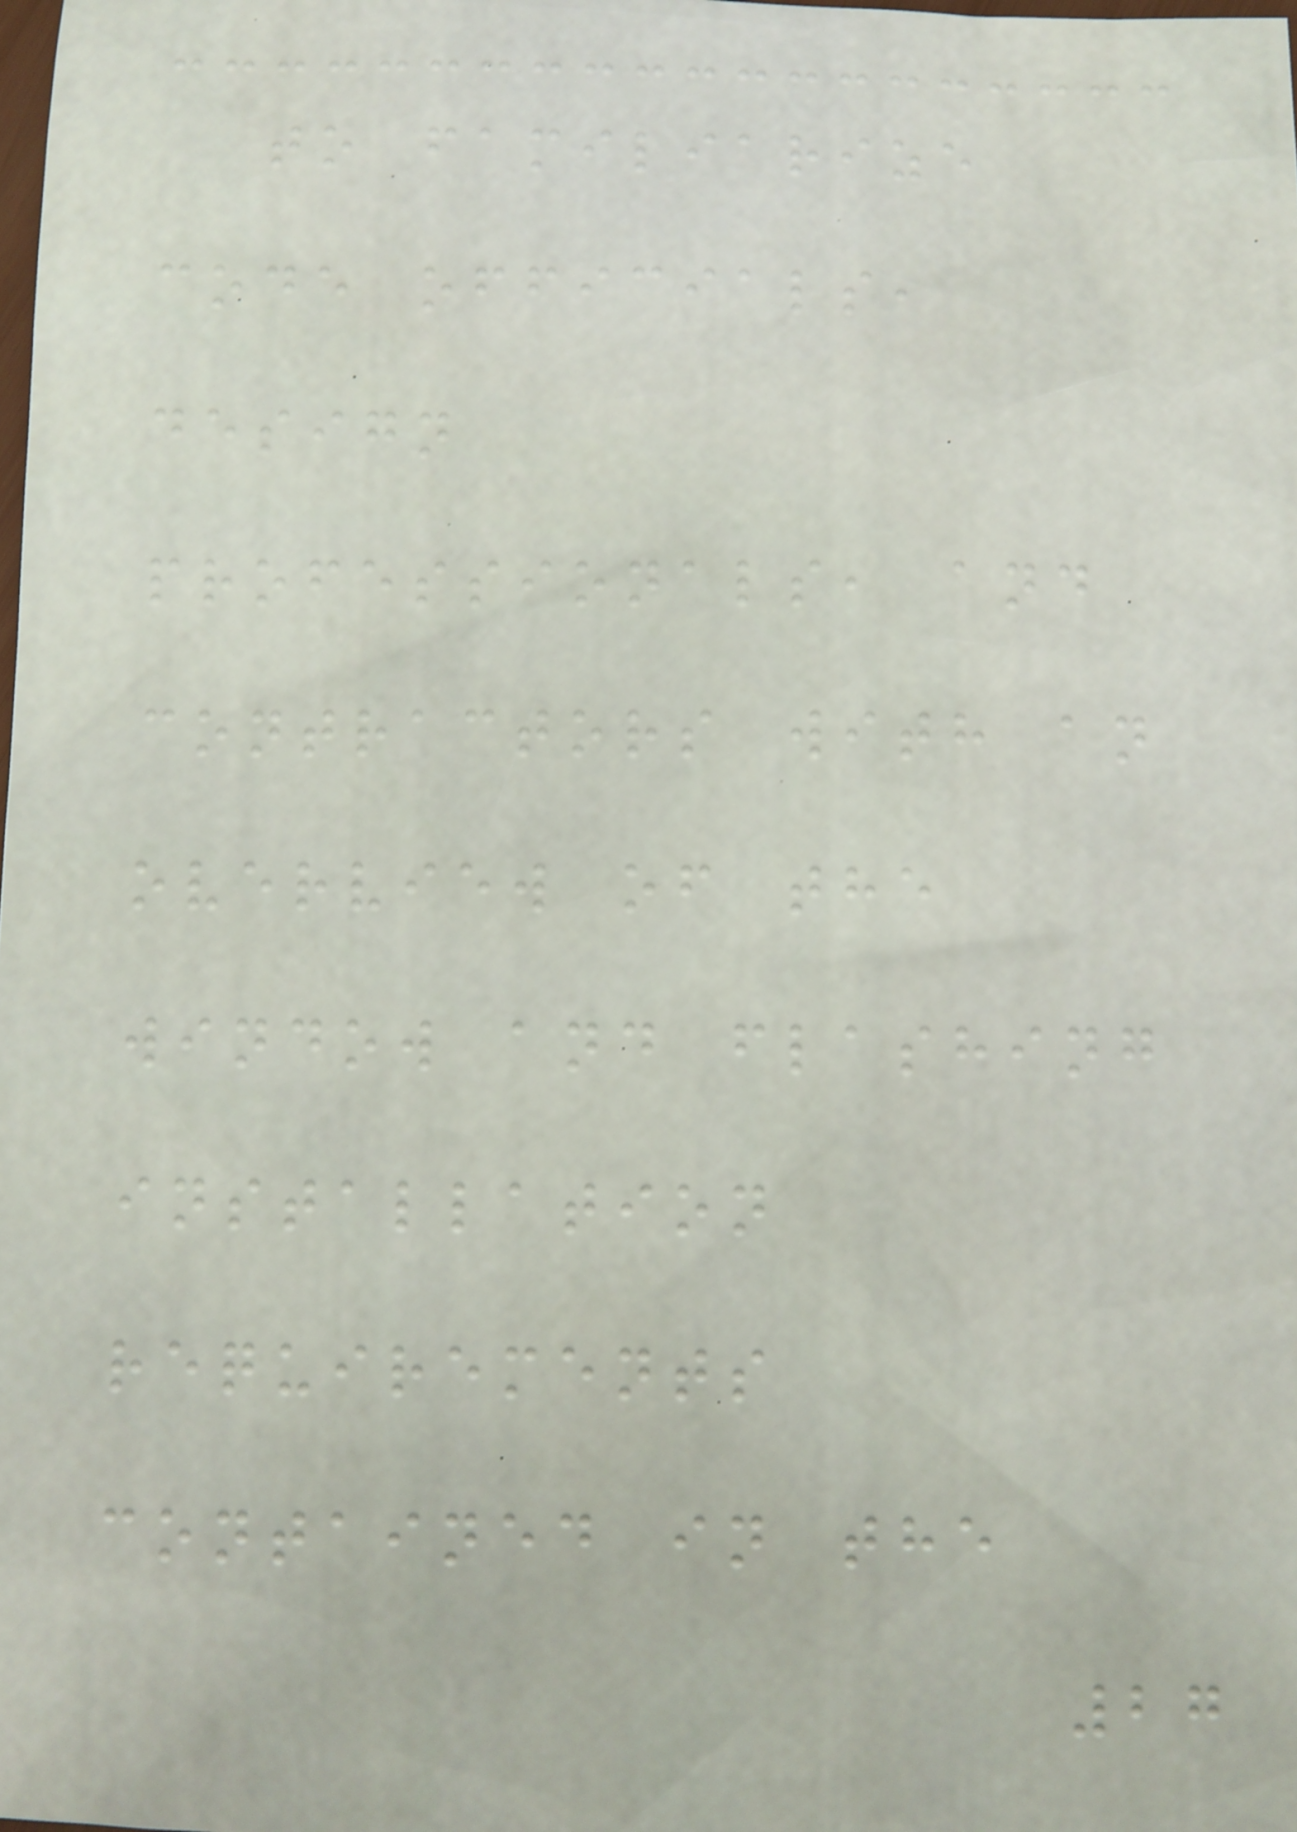to familiarize
code officials,
design
professionals, and
contractors with an
overview of the
window and flashing
installation
requirements
contained in the
27
